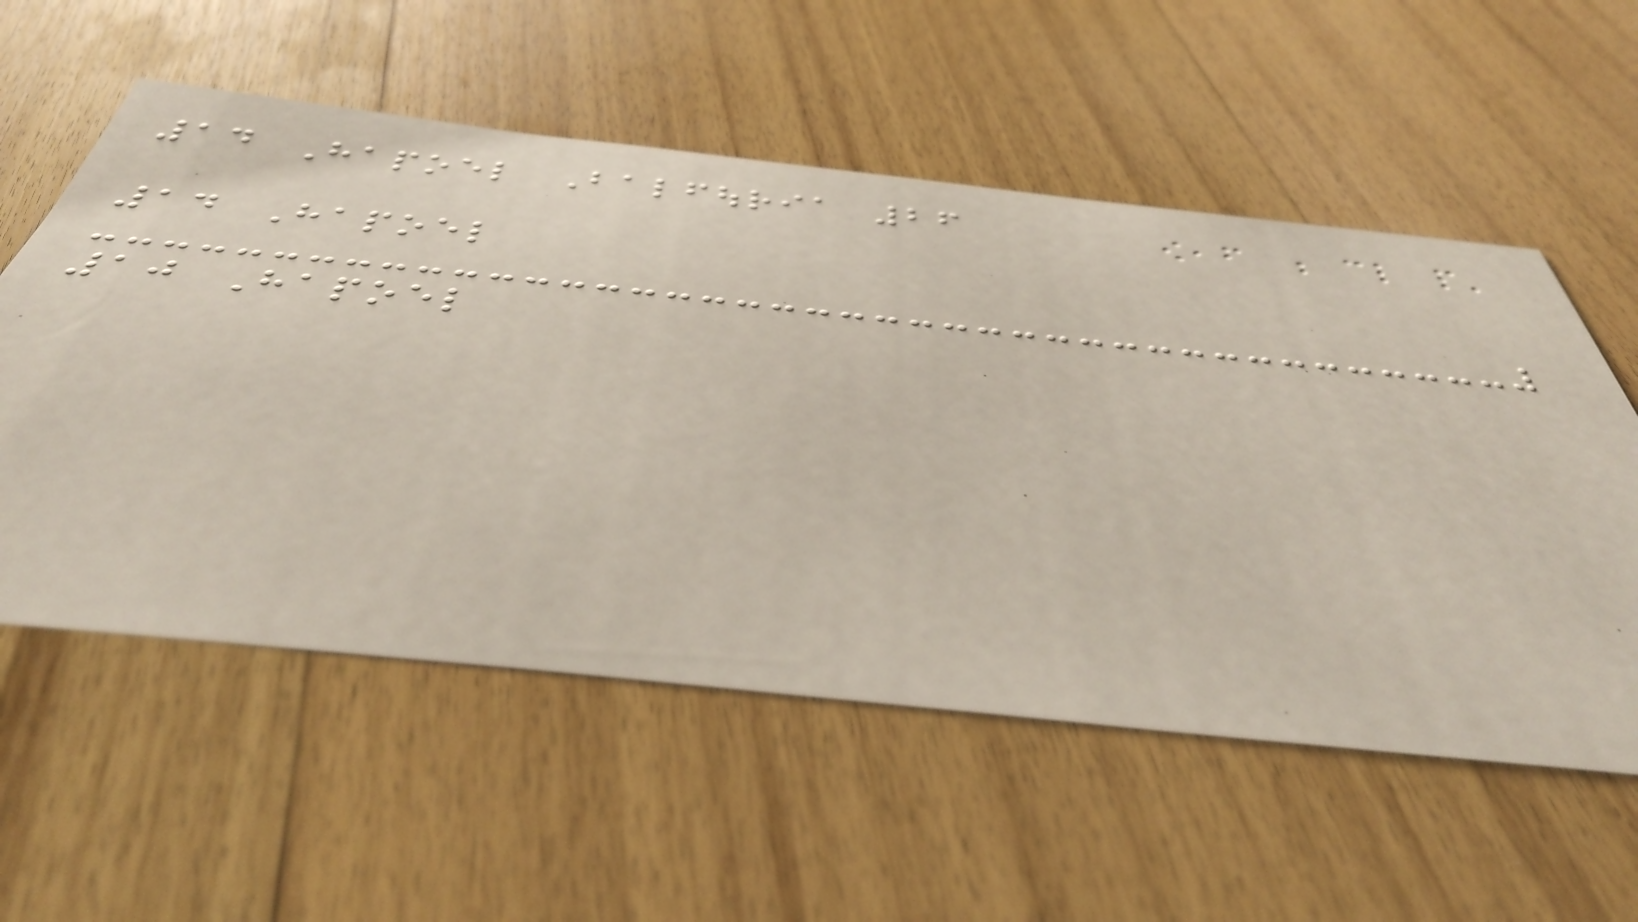14 Hapoel Balfouria 26
14 Hapoel
10 Hapoel
